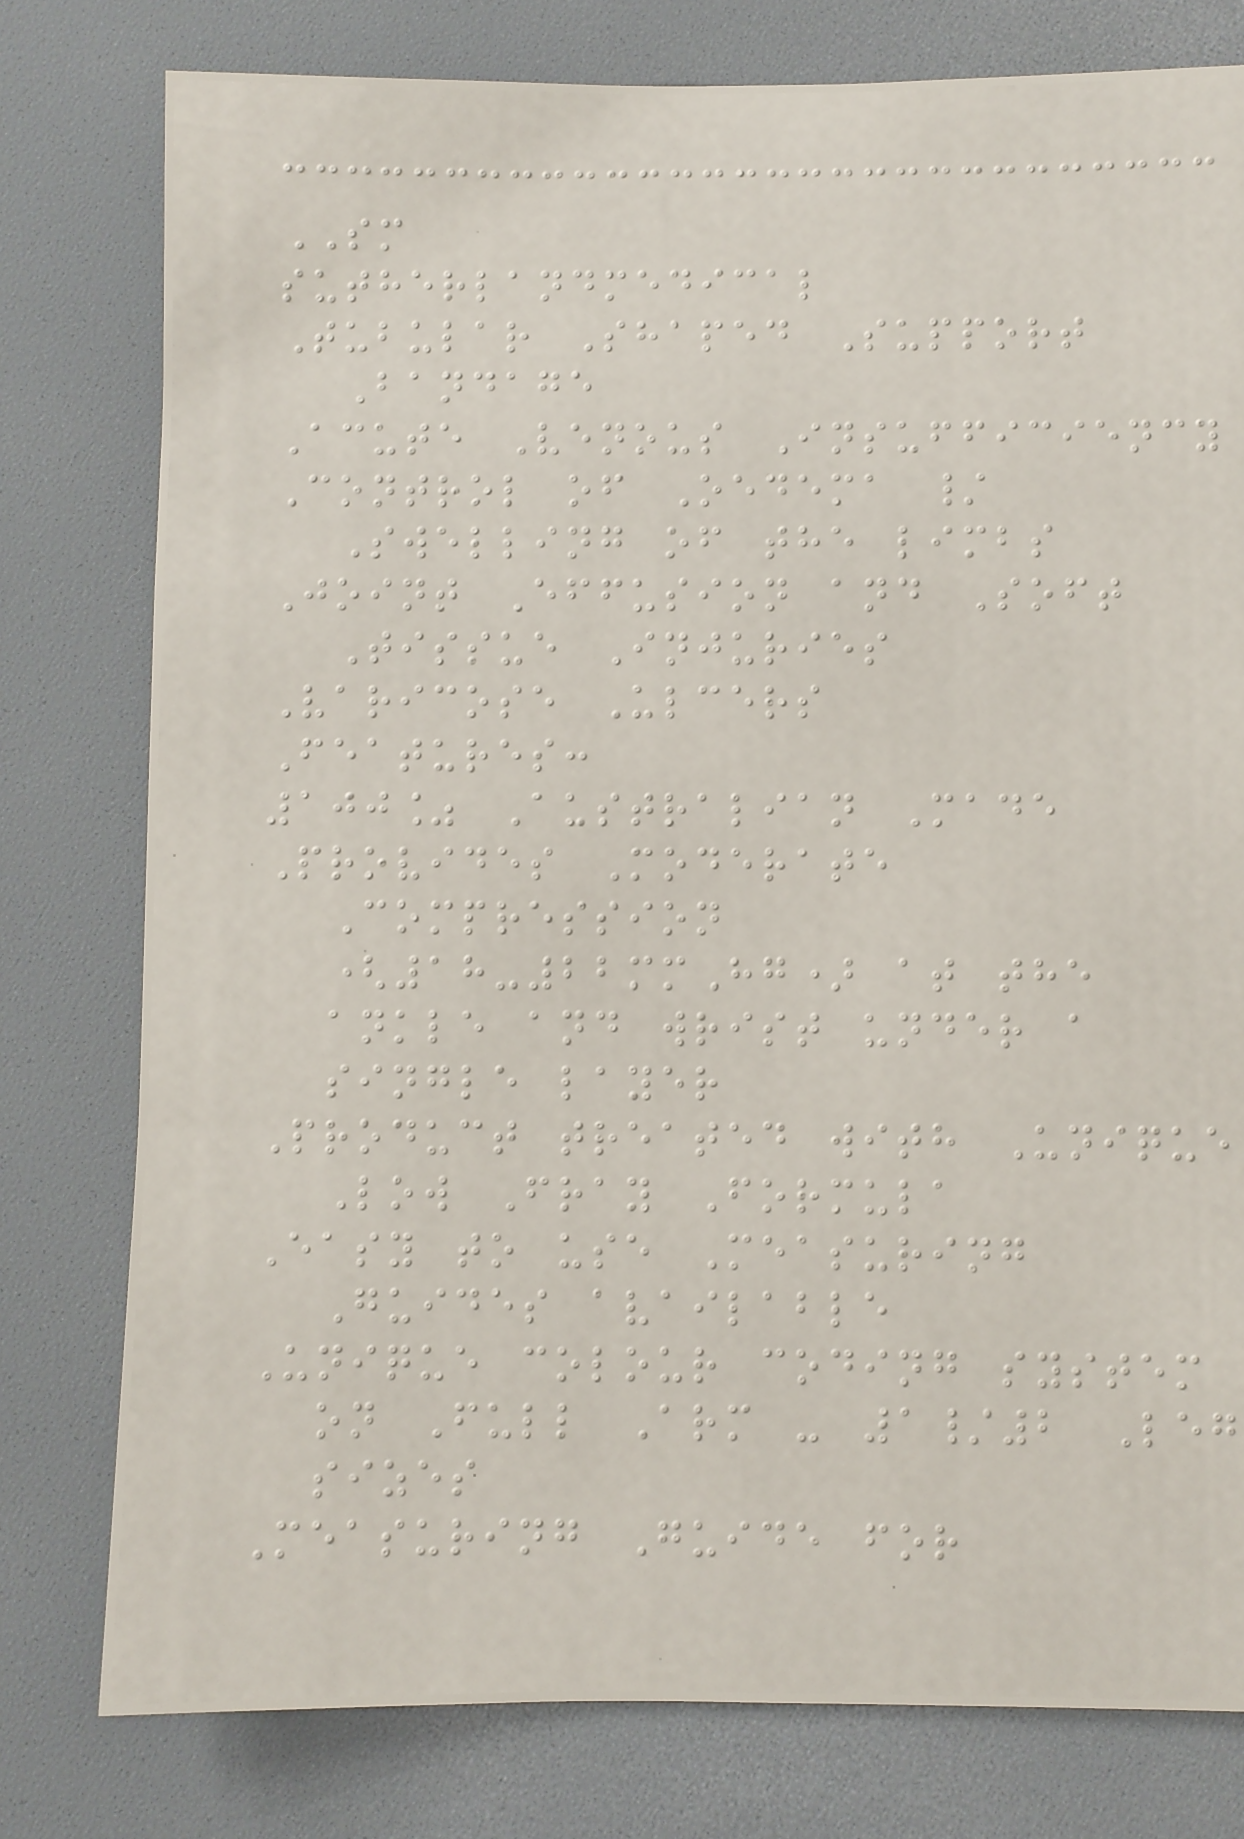SM
sutherlandmedical
Tubular Shaped Support
Bandage
Acute Venous Insufficiency
Control of Oedema /
Swelling of the limbs
Joint Effusion and Soft
Tissue Injuries
Varicose Ulcers
Features:
100% Australian Made
Provides Moderate
Compression
(18-22mmHg) at the
ankle and wrist under a
single layer
Product treated with Unique
Low Fray Formula
Easy to use Measuring
Guides available
Unique colour coding system
on Full Arm - 1/2 Leg
sizes
Measuring Guide for
